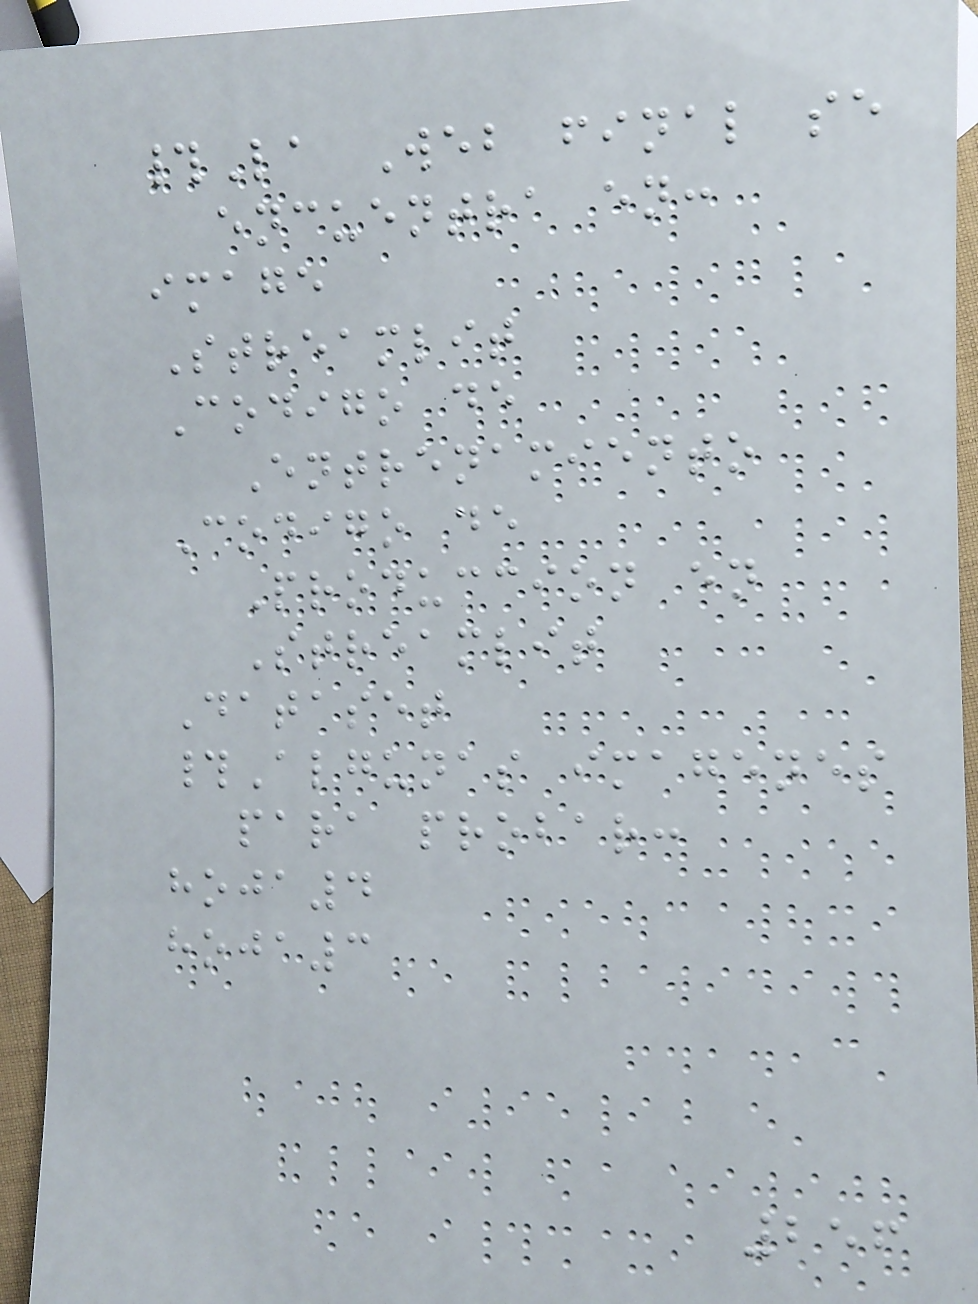#La Web final se
encuentra en:
image
Streamlit
Codigo de
Entrenamiento
Codigo de
Produccion en
Streamlit
Dataset
#Algunas imagenes
para probar:
hoja4
hoja3
256
